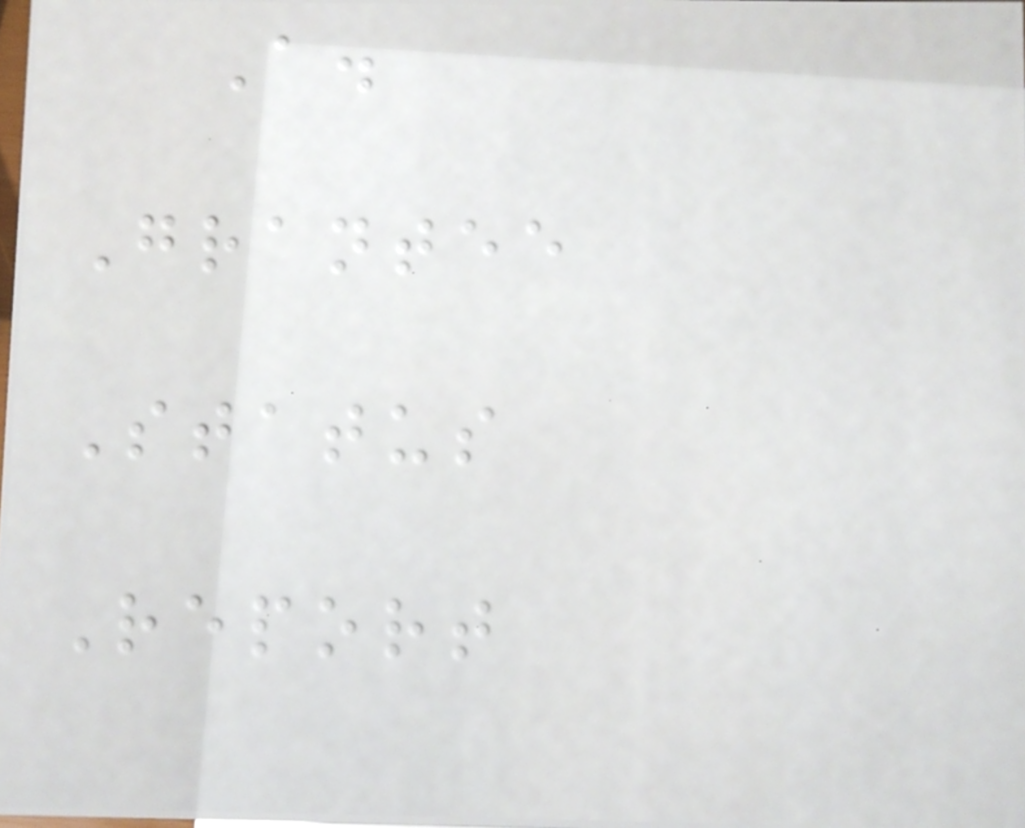A.
Grantee
Status
Report
